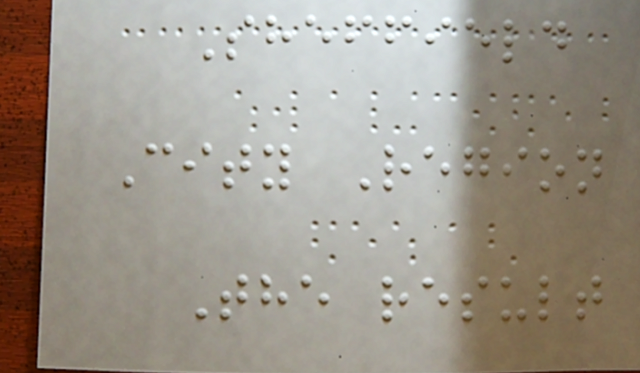Sheffield
City Region
The result
